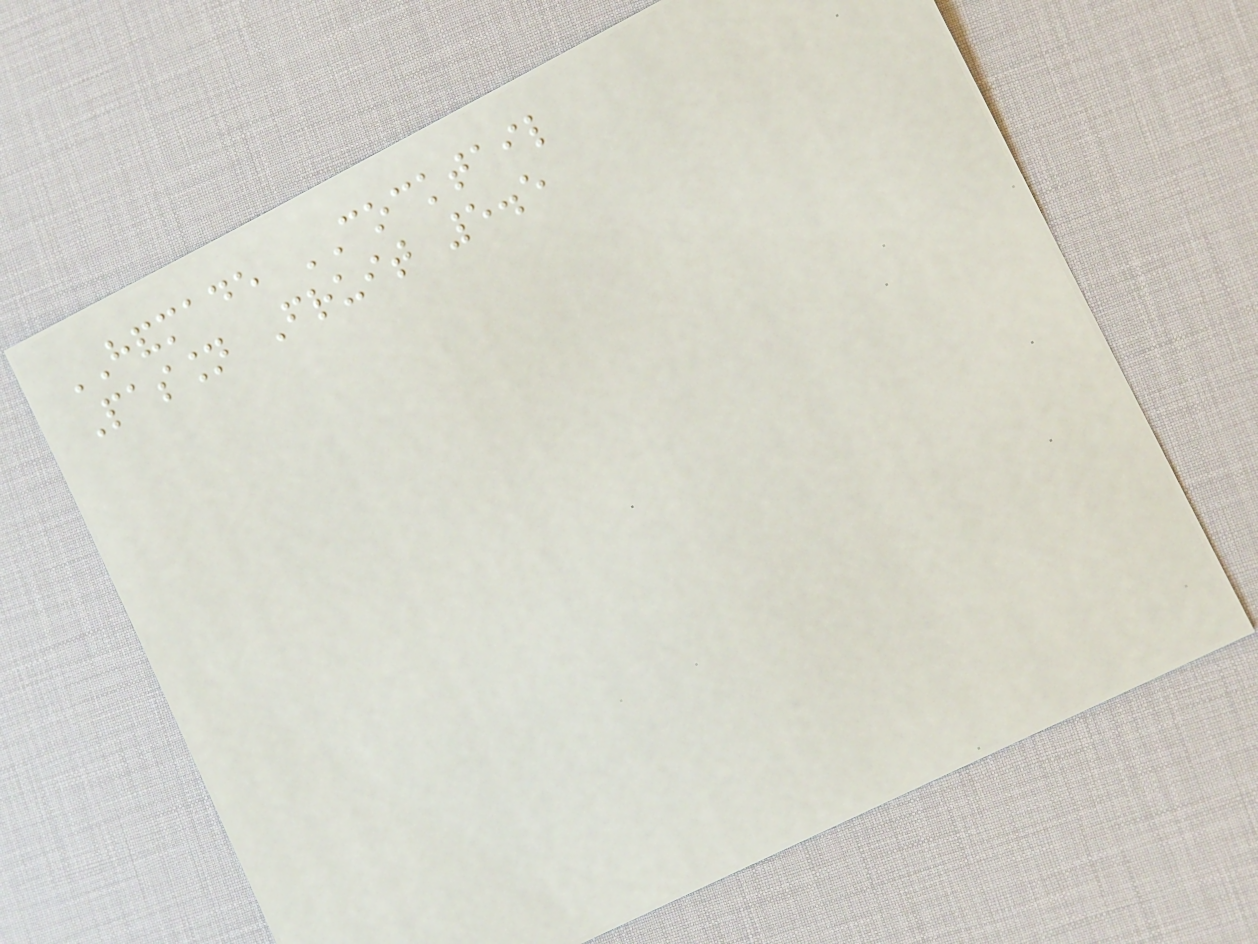HANDMADE COCKTAIL
Passion Fruit 5.5
